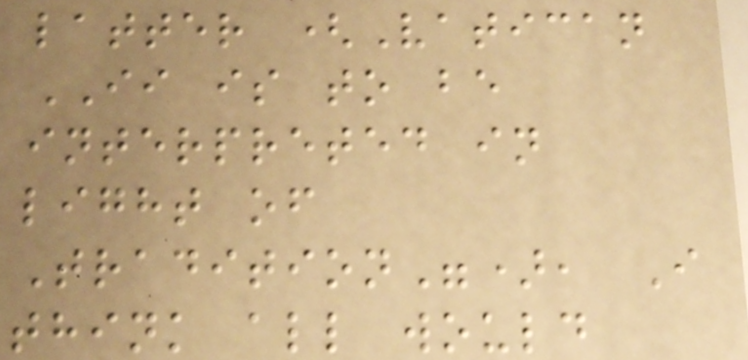latter (Vatican
II is to be
interpreted in
light of
Tradition"), I
think all would
